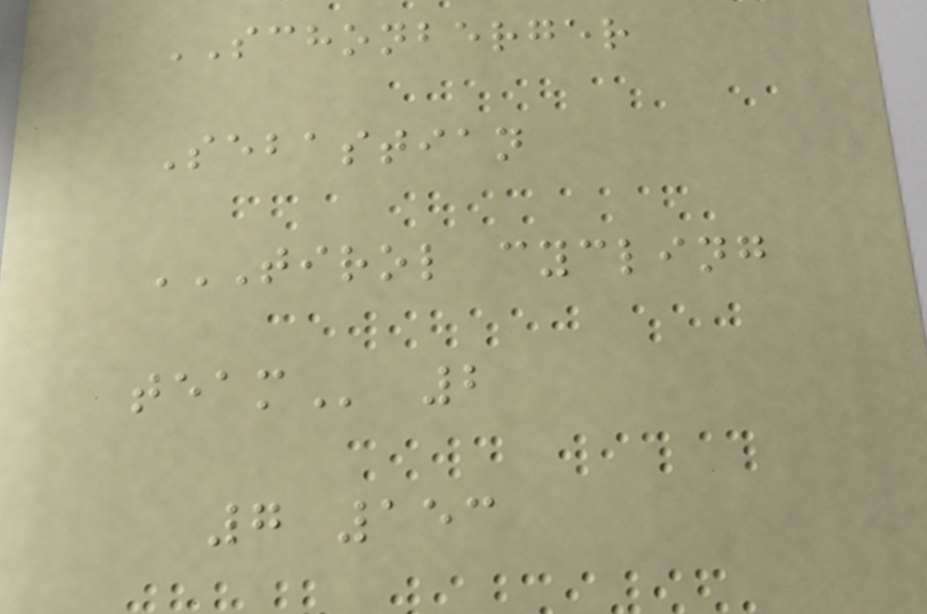SCHONBERGER
Sebastian
TIROL CYCLING
TEAM 2
7 153
